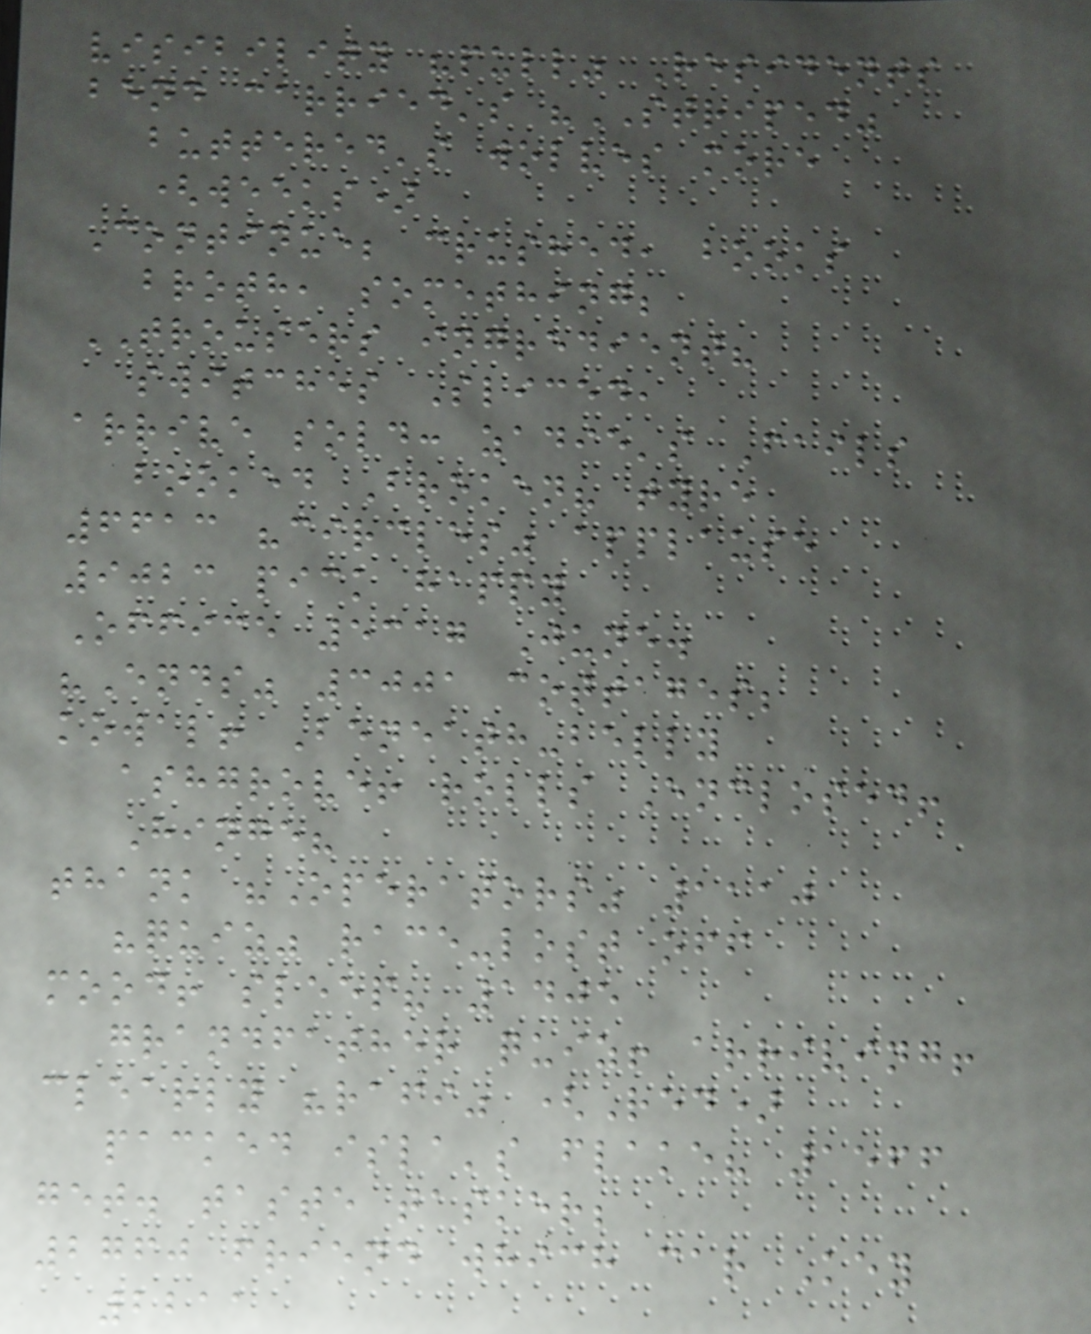visibility "pull" Residents
bend carried's "STRIPED"
buttered's wolves more
(weeks)
Continue; crushed, books
broth, something;
TROUSERS ingredient?
switches Sliced,
arrive sold: zadie's Fails
booked Broken? tyre
6613 "circles" applause
9023 pick happy
Office 5317 June.
"Ends" 3001 cottages;
kowal! Beneath-belly
ashgrove! rolls Enclosed!
Hinge?
thank "Operators" 1110
"quiz" race-lost off
mood! sleep? 1405
grandfather quiz! arriving!
clearly "rafi" (Red)
packed isla's flake? 1566
get. taste tasker;
2760 friend which car Key
2211
